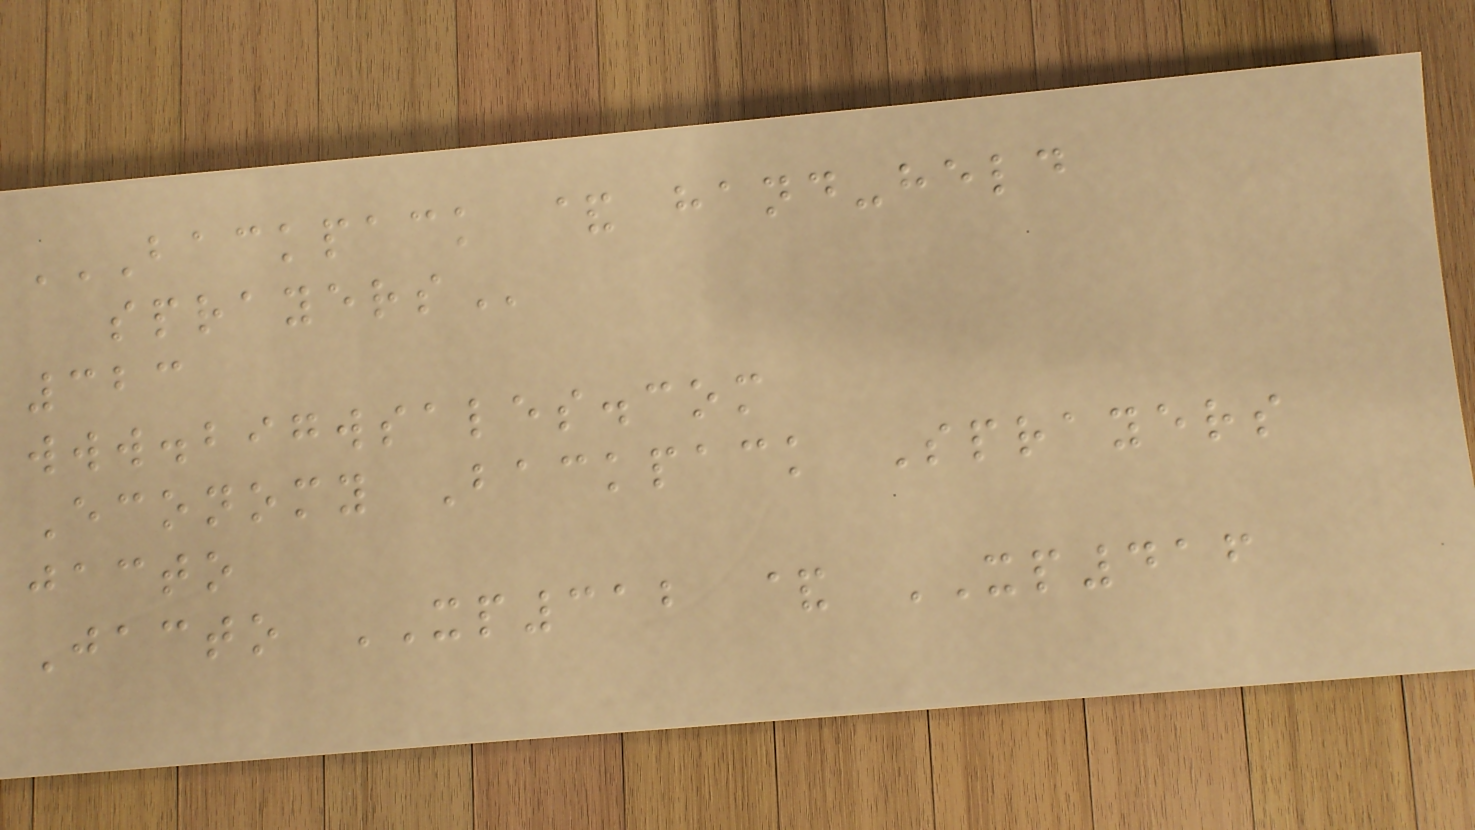BACKPACK & HAND-HELD
SPRAYERS
323
www.bigwsales.com
Economy Backpack Sprayers
jacto
Jacto XP312 & XP416
